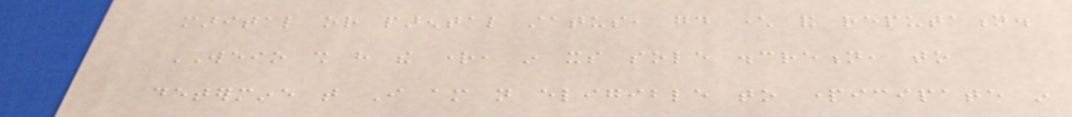marital or parental status, good character and reputation.
WEIO shall have the right, in its sole discretion, to
determine that I am not eligible to participate in
